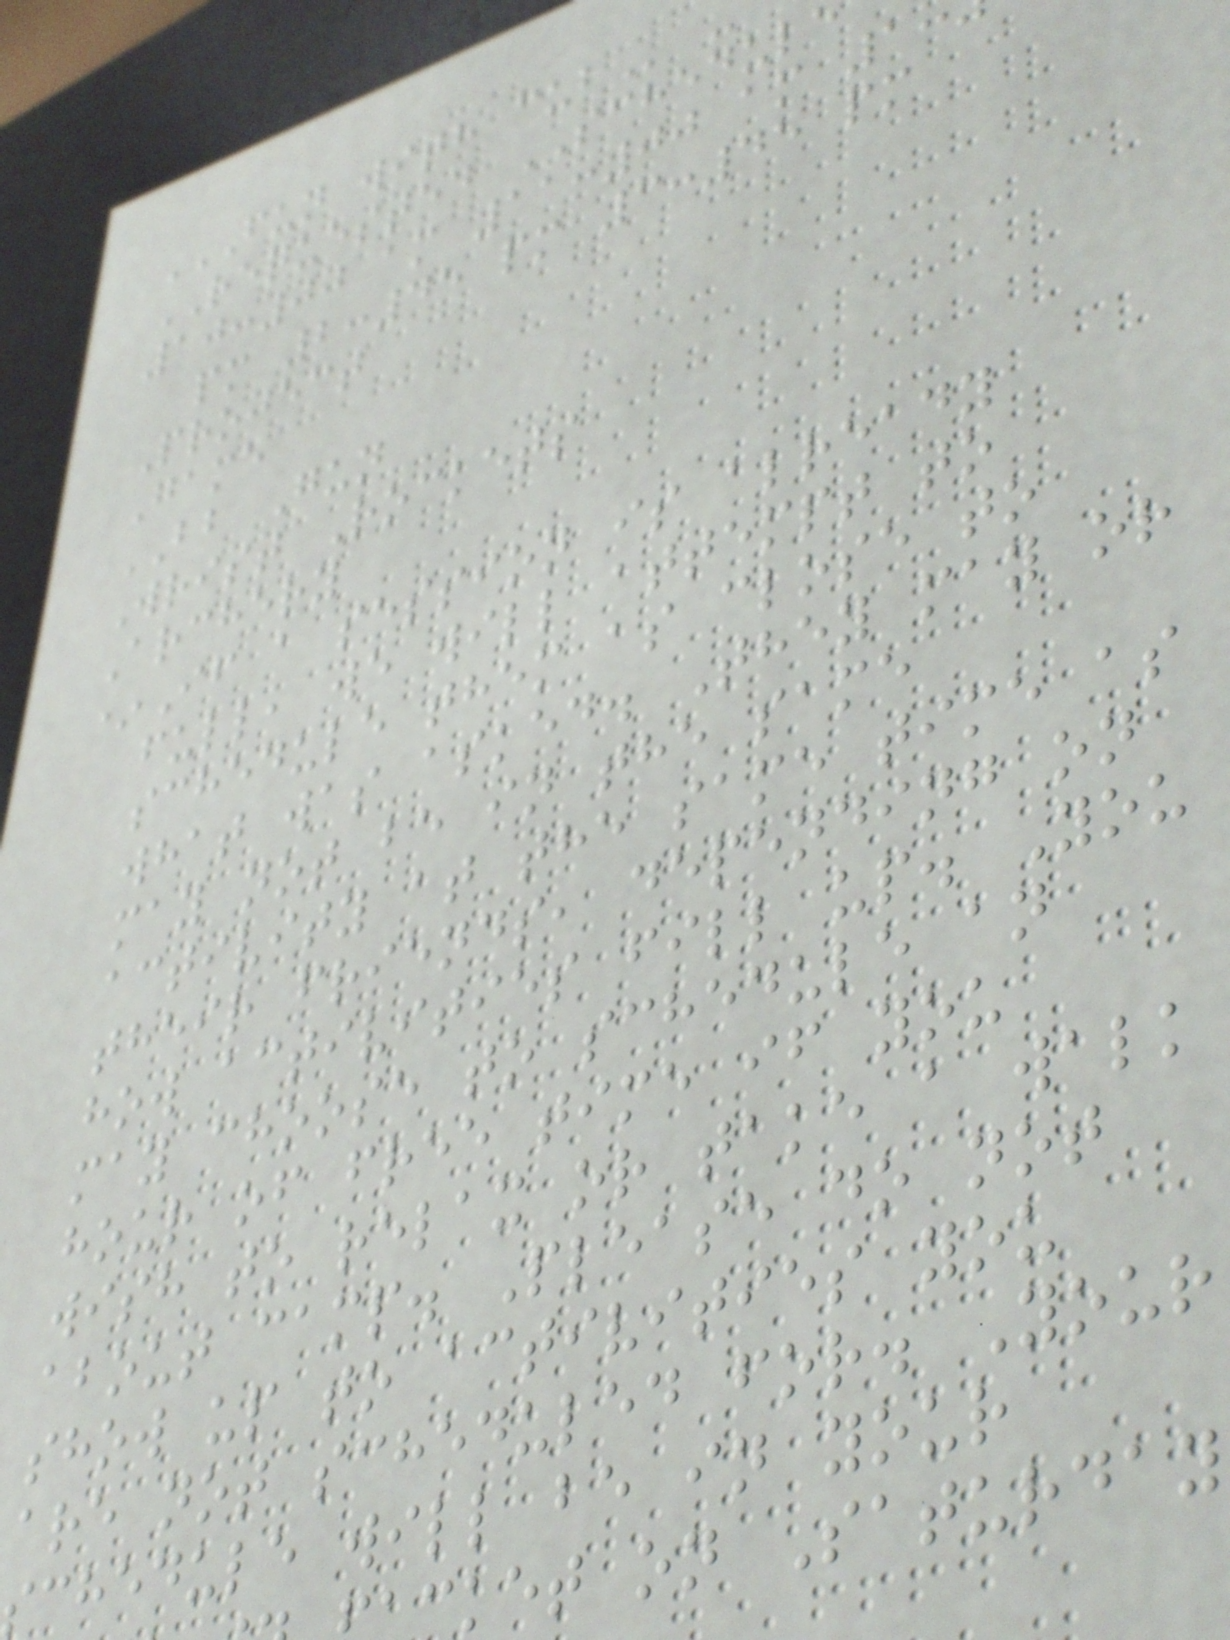FUN WITH CUB
REQUESTED SCHEDUL
10:00 am 11:00 am 1
pm 2:45 pm 3:45 pm
Project
Game
BB Gun
Wrist Rockets
Archery
*If a session is already
full, we will attempt to
schedule them as close to
what was asked. They may or
may not be in the same
activity at the same time as
their friends, depending on
how activities fill up. You
may choose to schedule an
hour of free time if you
wish to relax or take a walk
about camp. Please do not
show up to activities you
are not scheduled for. Your
schedule will be in your
cket on Saturday
